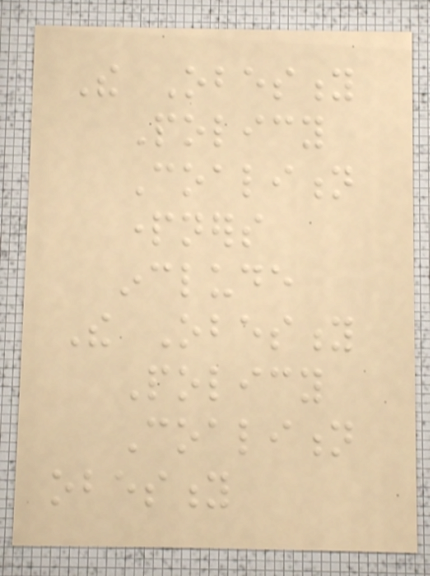The Obesity
Policy
Coalition
partners
include
The Obesity
Policy
Coalition
obesity
